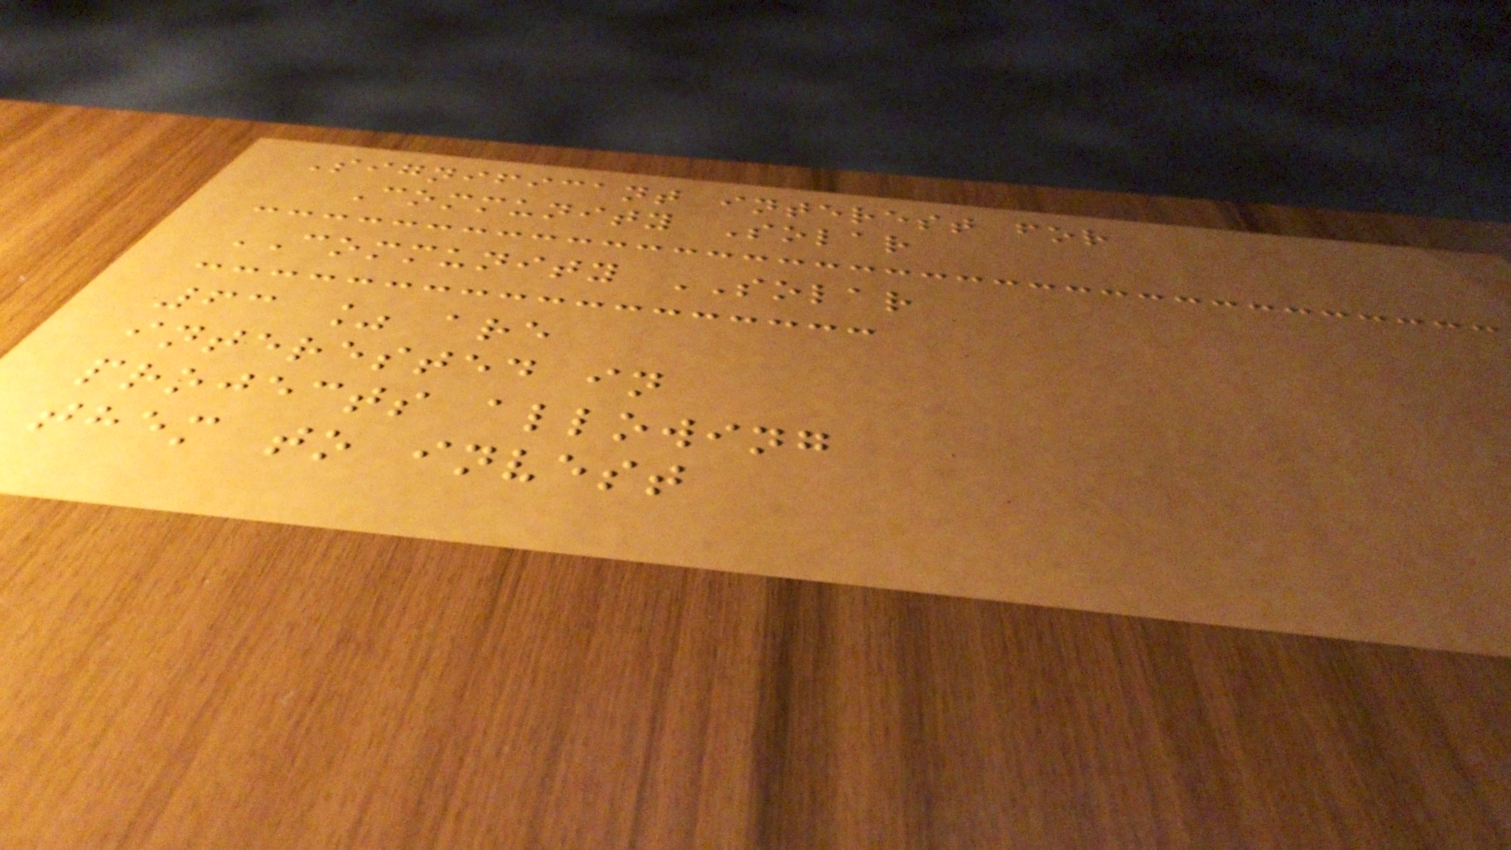Significant interest for
Community Solar
COMMUNITY SOLAR
63 % are
interested in
projects allowing
them to invest
